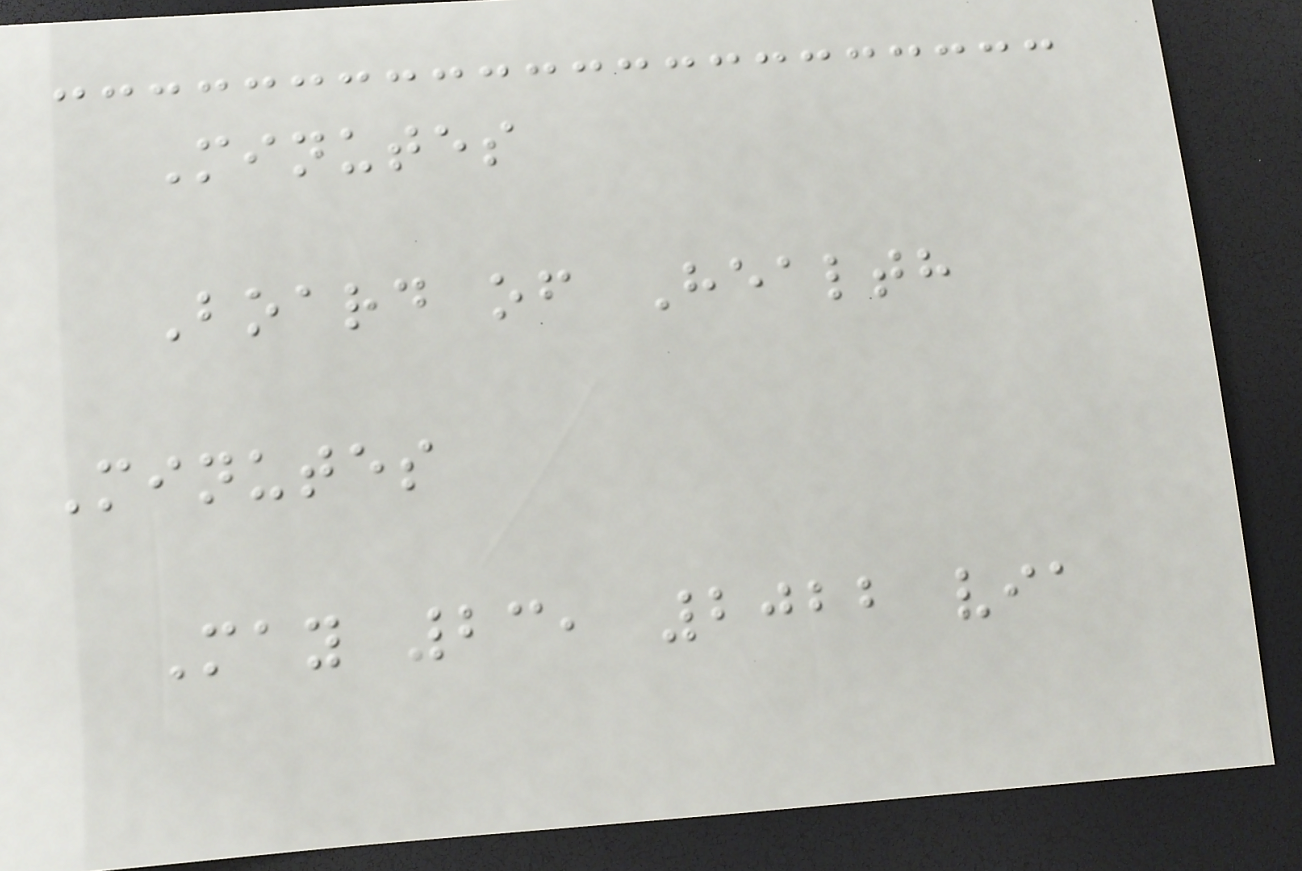Minutes
Board of Health
Minutes
May 23, 2022 via
